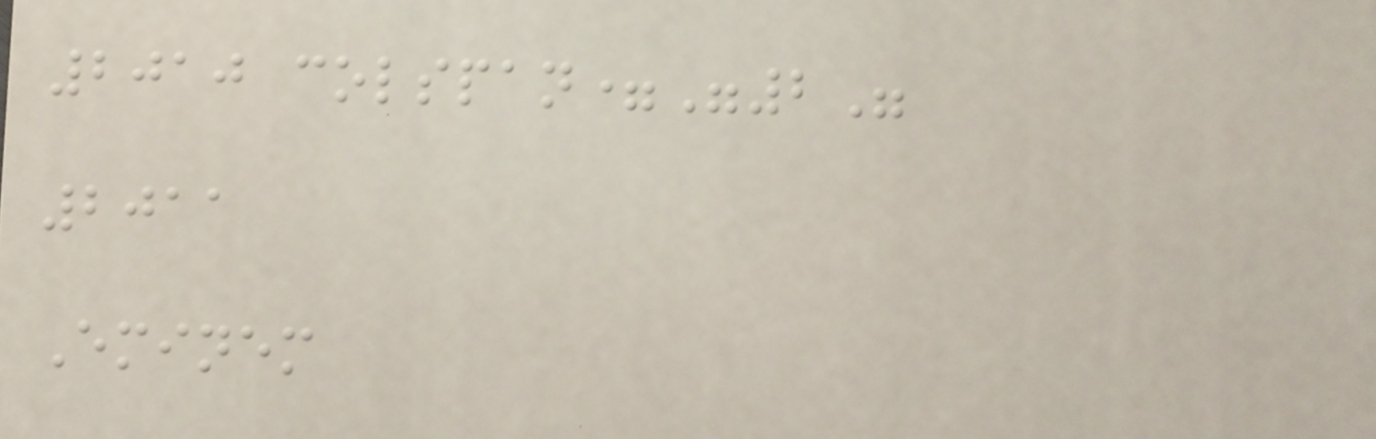2010 colspan="2"
2011
Eminem
